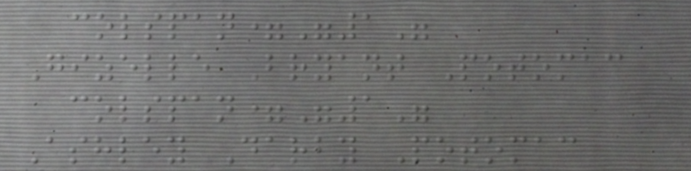colspan="1"
Gizelle Bryant Potomac
colspan="1"
Ashley Darby Potomac
